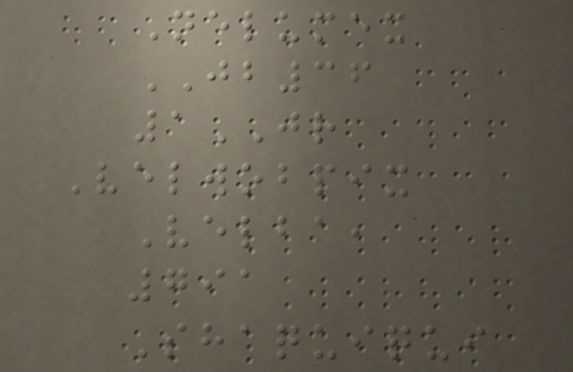Nelumex
JB36
1JR
Velwobpix
Velba,
791
Shaquiqui
